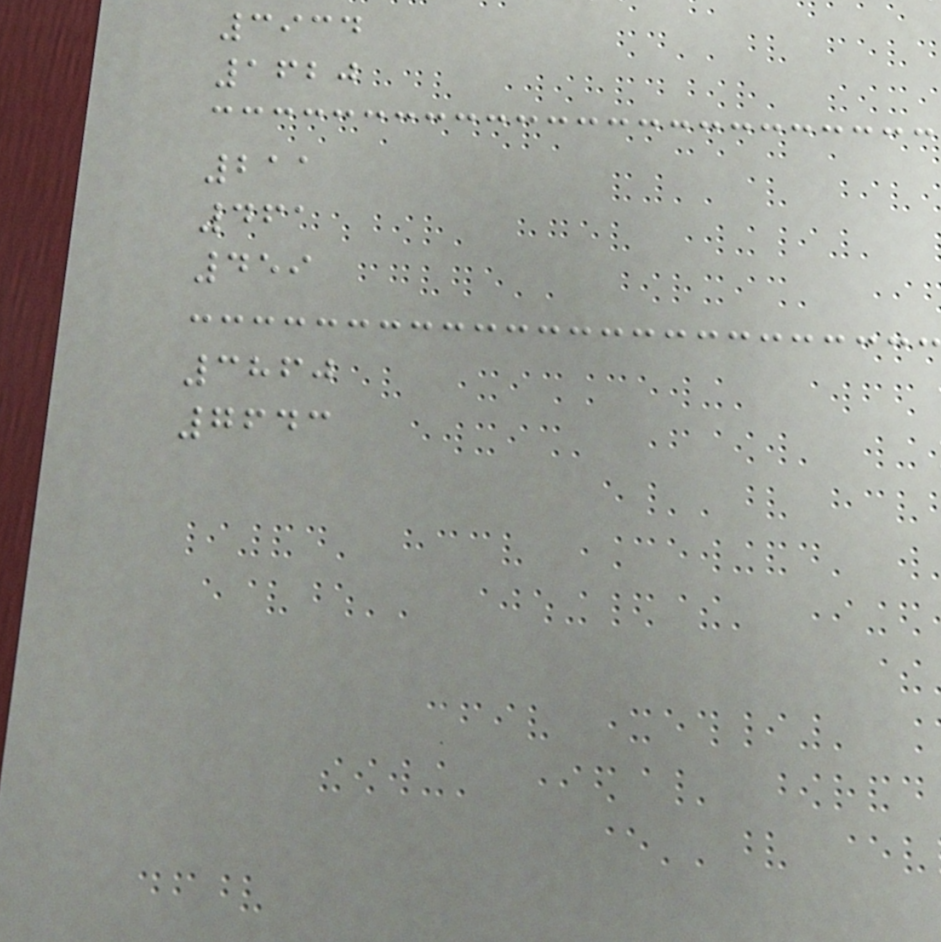3934
1620
211
461
459
3860
7643
